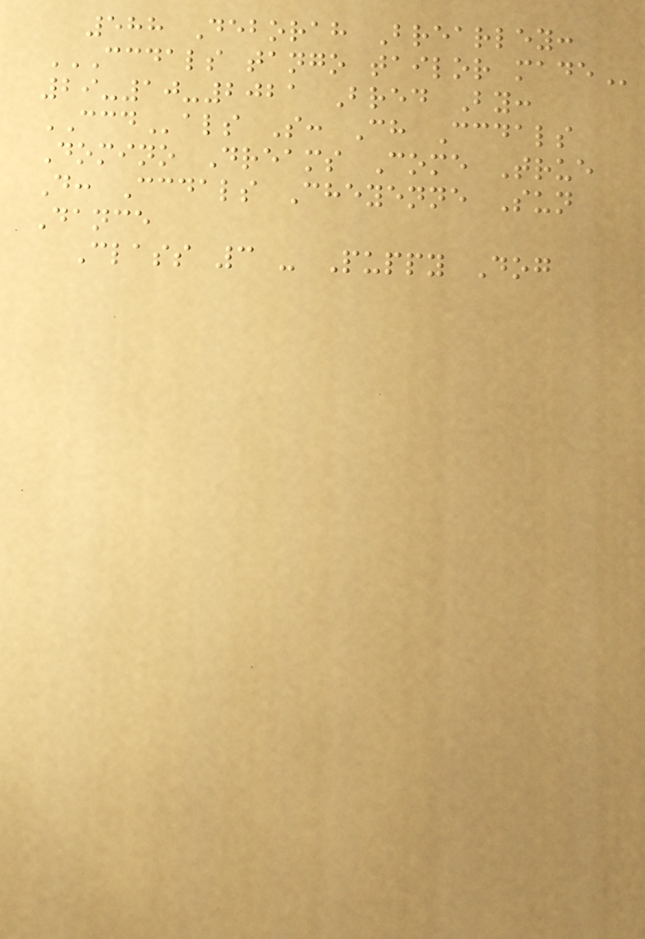588 Deborah Brearley:
CCDALS TANGO TAILOR MADE
29-10-2021 Bred By:
CCDals S: Ch Ccdals
Domino Dreams Come True
D: Ccdals Cheyenne Sun
Dance
Class 3 - Puppy Dog
